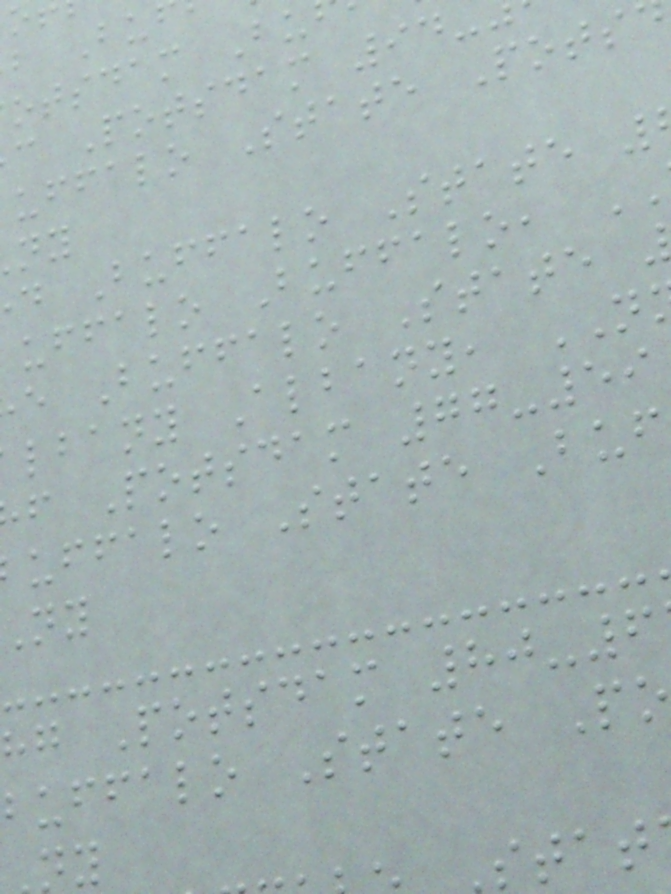otsdam Bu
c Potsdam 94-
uffalo State Pots
d Buffalo State
uffalo Buffalo,
e Buffalo State
lbany Albany,
f Potsdam 77-59
uffalo State Buf
hg Potsdam 80-6
buffalo State P
